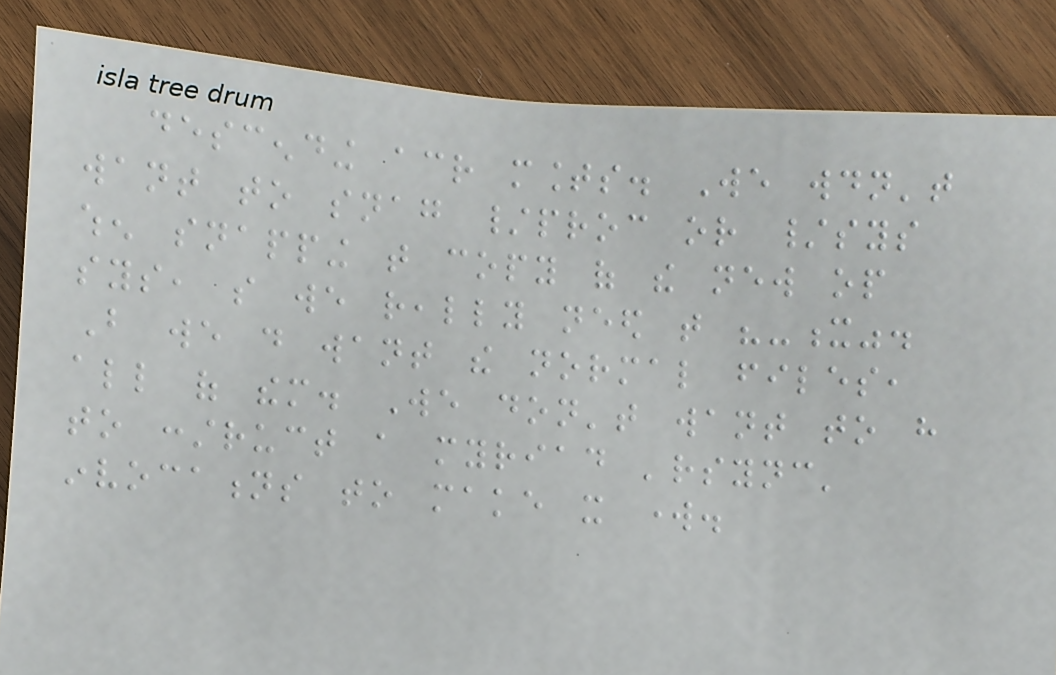descending across mounts. We wouldn't
want to snag /proc or /sys
when snapping that copy of the new op
sys, so we really need that "-x".
But we do want the normal files,
all of them. We don't want to have
to construct a myriad 'rsync'
invocations to make it work.
